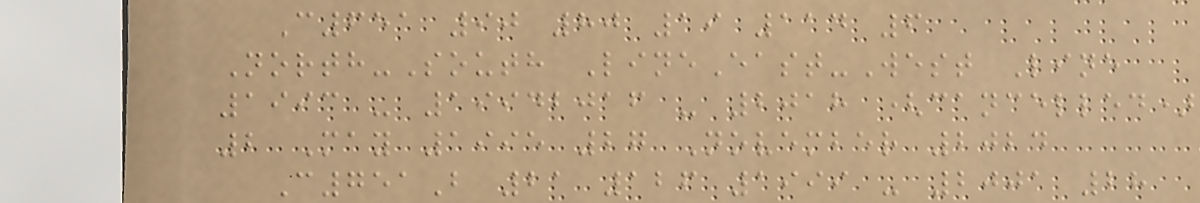C651 90 80 19 114 6
North-South LineEast-West Line
1993 - 19942016 - 2018 (cancelled)
2 May 1995 27 November 2024
C751B 21 126 1999 - 2001 28
